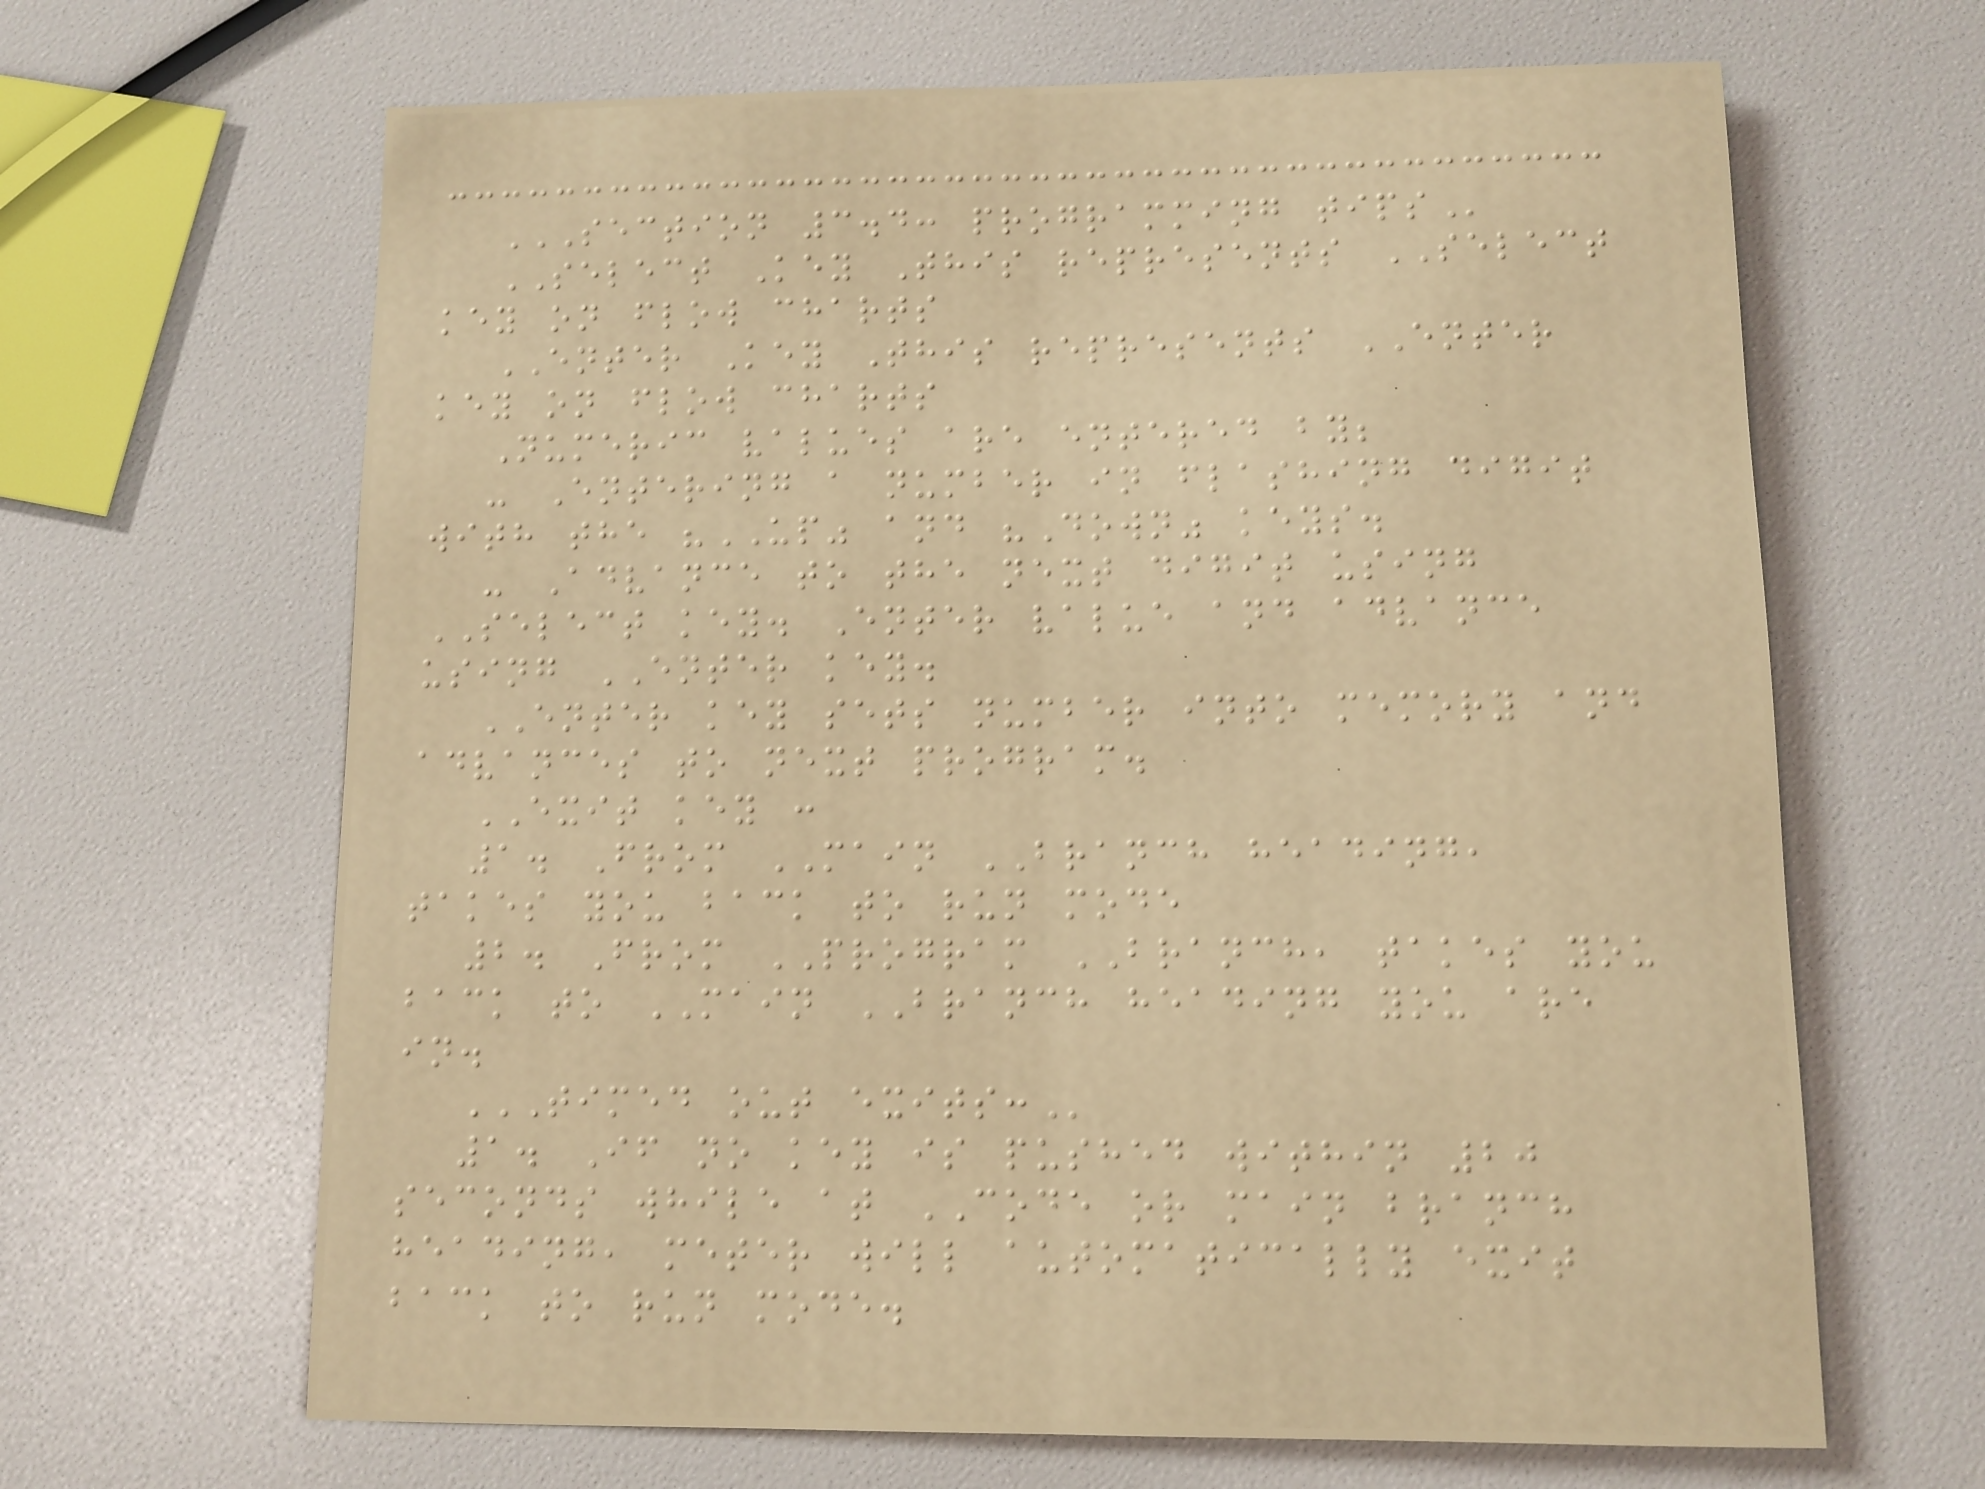SECTION 3.4: PROGRAMMING TIPS
SELECT Key This represents SELECT
key on flow charts
ENTER Key This represents ENTER
key on flow charts
Numeric values are entered by;
- Entering a number in flashing digit
with the "UP" and "Down" keys.
- Advance to the next digit using
SELECT key. Enter value and advance
using ENTER key.
ENTER key sets number into memory and
advances to next program.
EXIT key :
1. From MAIN BRANCH heading,
takes you back to run mode
2. From PROGRAM BRANCH, takes you
back to MAIN BRANCH heading you are
in.
TIMED OUT EXITS:
1. If no key is pushed within 20
seconds while at CODE or main branch
heading, meter will automatically exit
back to run mode.
